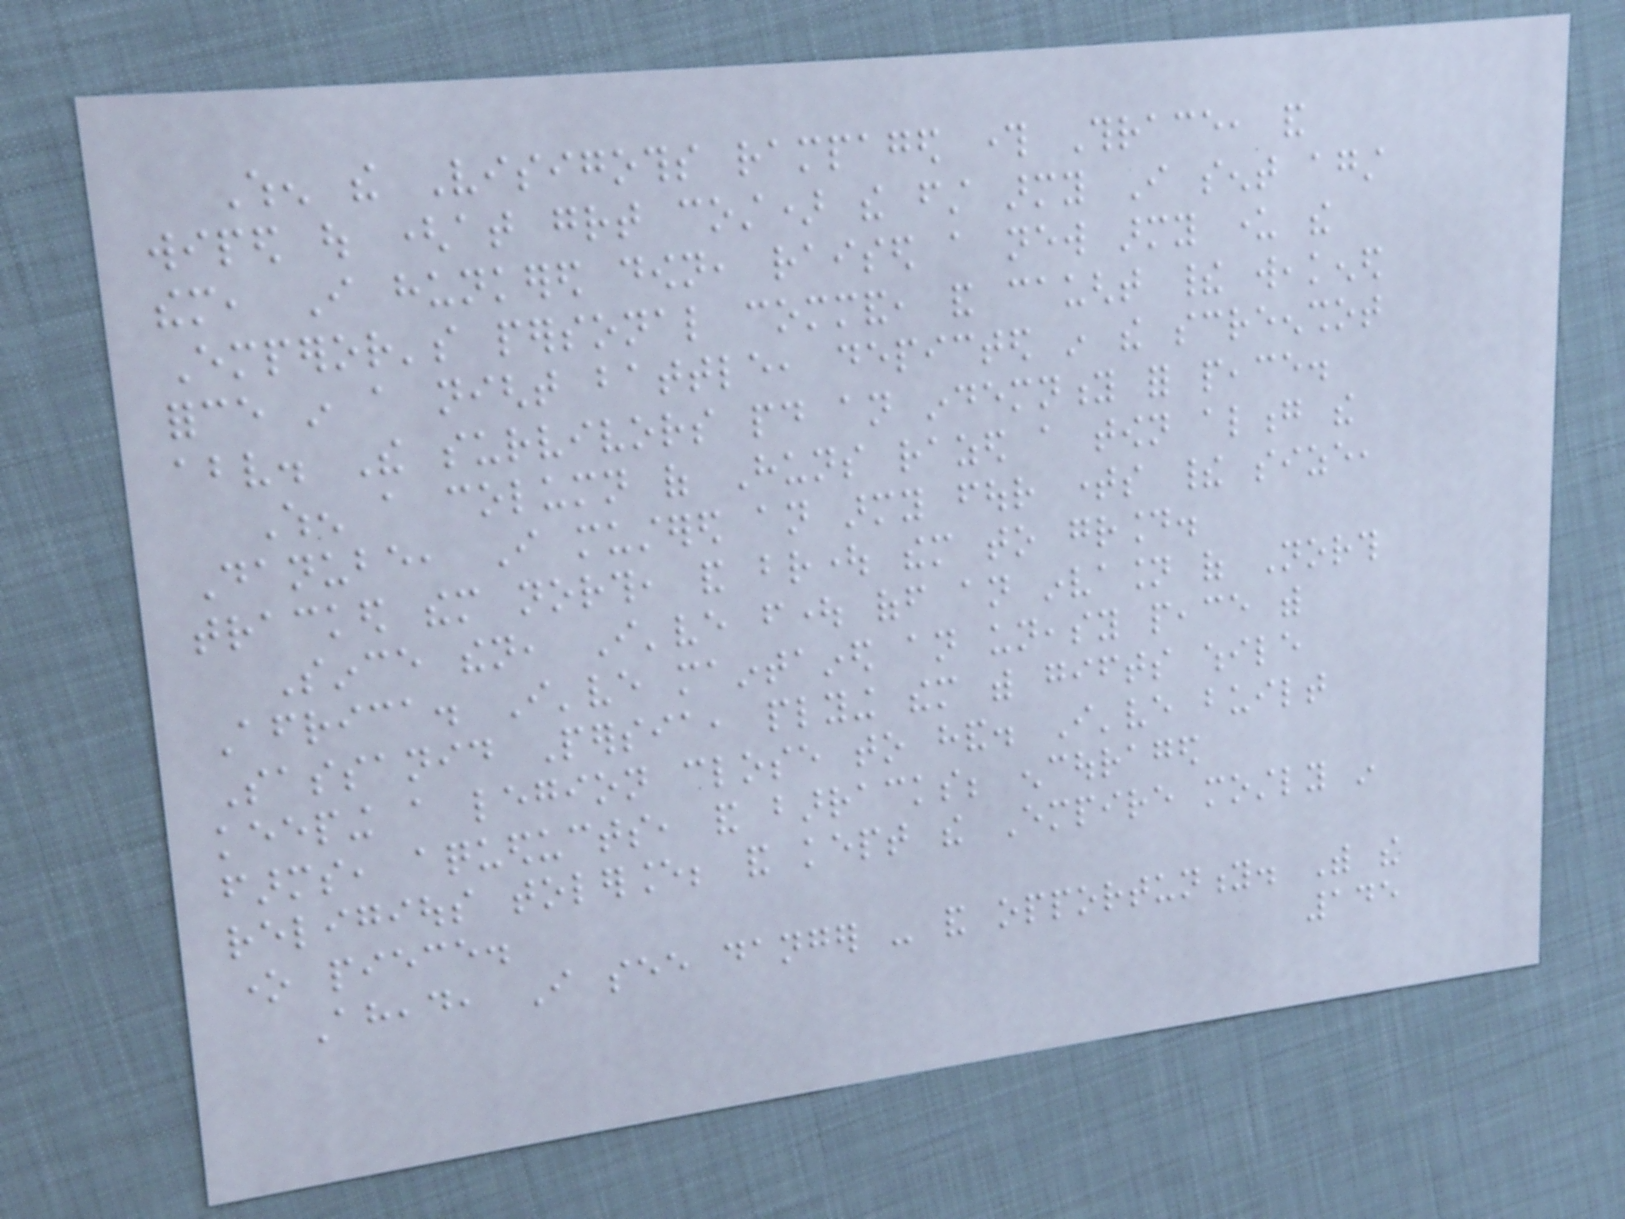When the Visigoths rampaged through Thrace, and
wiped out (at great cost) the first army I sent against
them, I hunkered down, raised a new army under the
Emperor's personal command, and caught their weakened
force in a night battle, depicted in the screenshot
above. The survivors paid an indemnity for peace.
When a column of Huns razed a town along the
Danube, I mustered an army four times their size,
tracked them north, and brought them to ground.
Since then, I've fought off an invasion of North
Africa. I've maintained an uneasy peace with
Sassanid Persia, plying them with gifts while
keeping a legion close to hand. I've built
farms, aqueducts, and barracks; encouraged
religious tolerance; and kept the Empire mostly in
one piece.
Ahead, I see danger - and opportunity. With the
145
